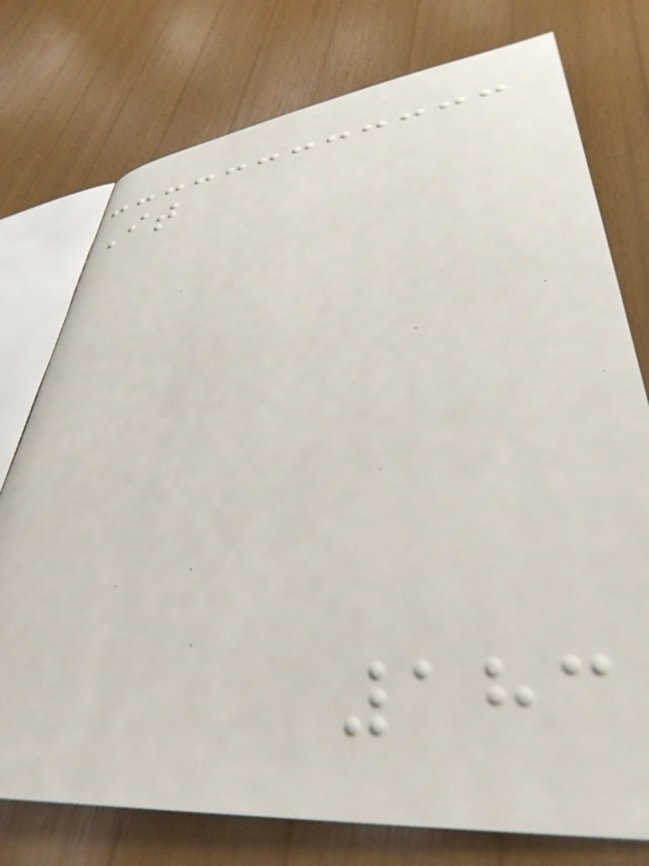It
183
